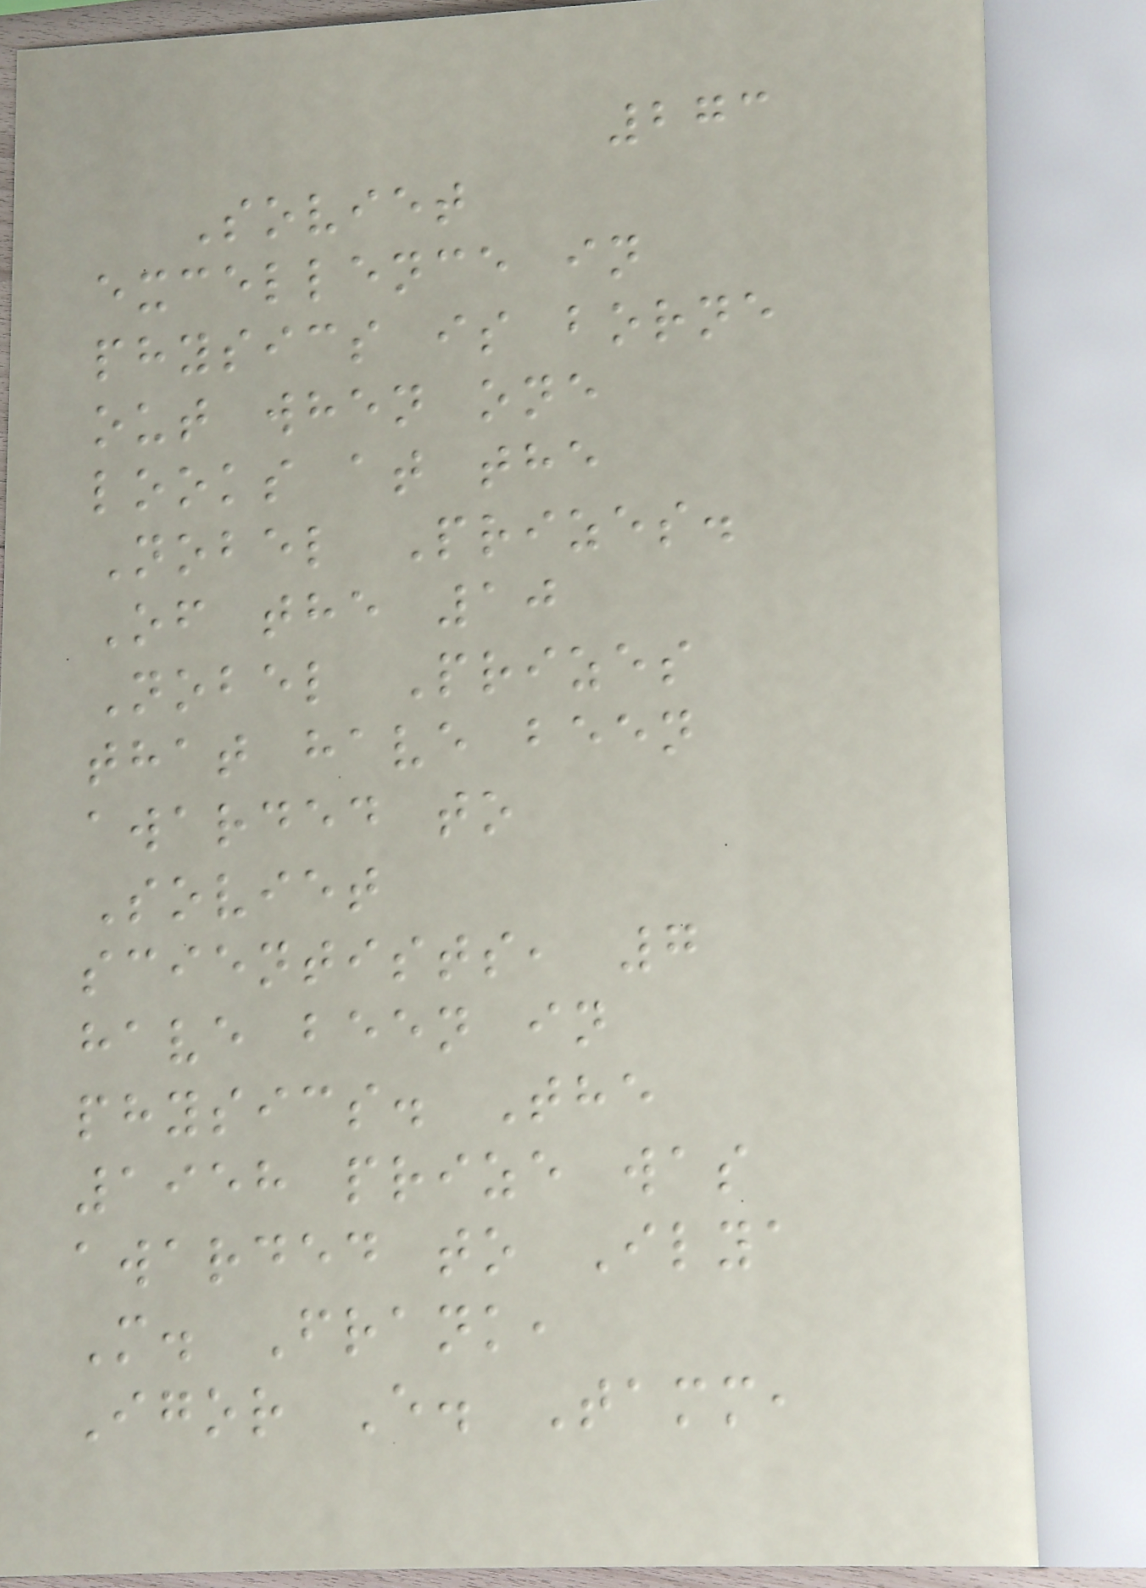273
Soviet
excellence in
physics is borne
out when one
looks at the
Nobel Prizes.
Of the 10
Nobel Prizes
that have been
awarded to
Soviet
scientists, 7
have been in
physics. The
1958 prize was
awarded to Ilya
M. Frank,
Igor E. Tamm,
